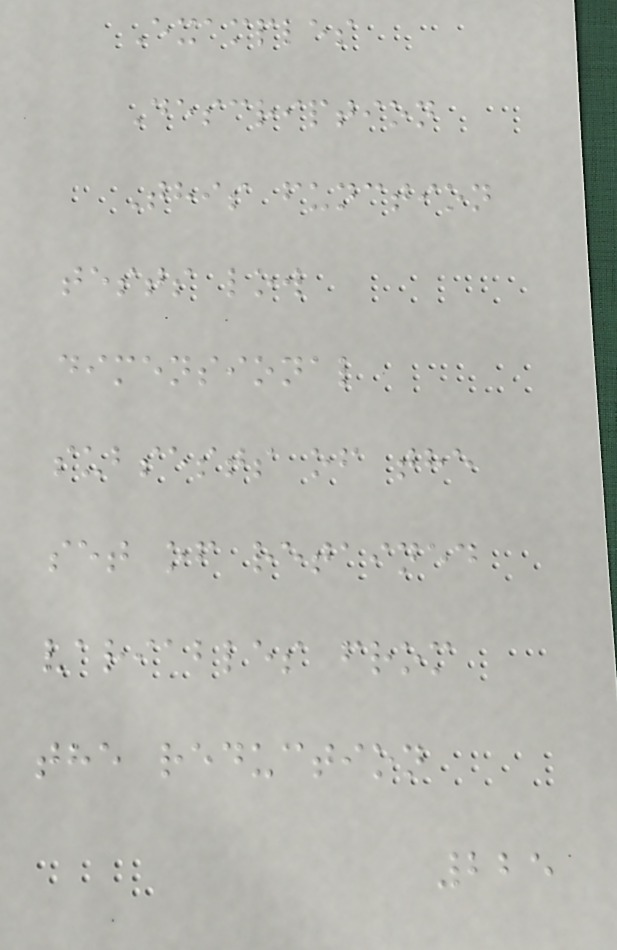Examples
Description
This function
tests low
dimensional
subsests of the
set of retained
variables from
the reduction
225
